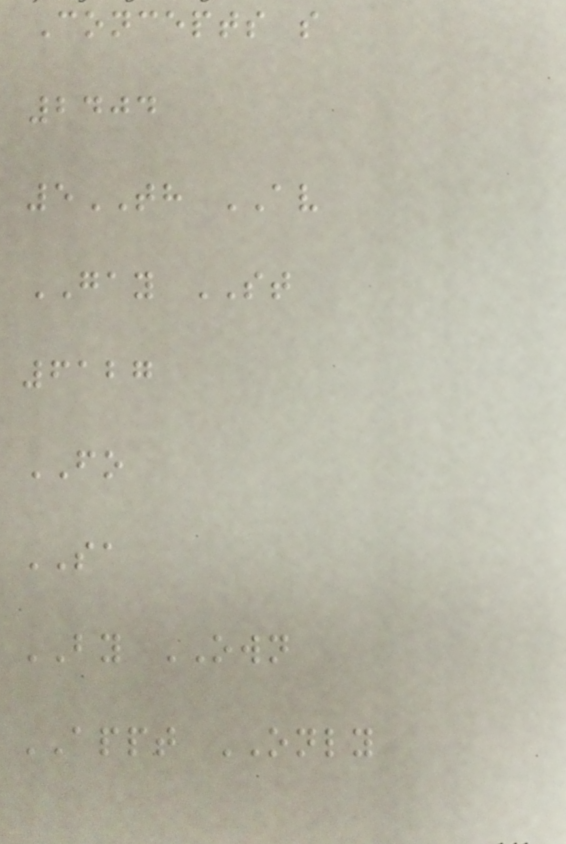Concepts s
2404
5TH AV
GAY ST
6127
FO
SA
BY OWN
APPT ONLY
